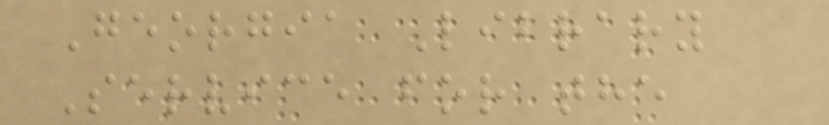Georgia Library
Service for the
